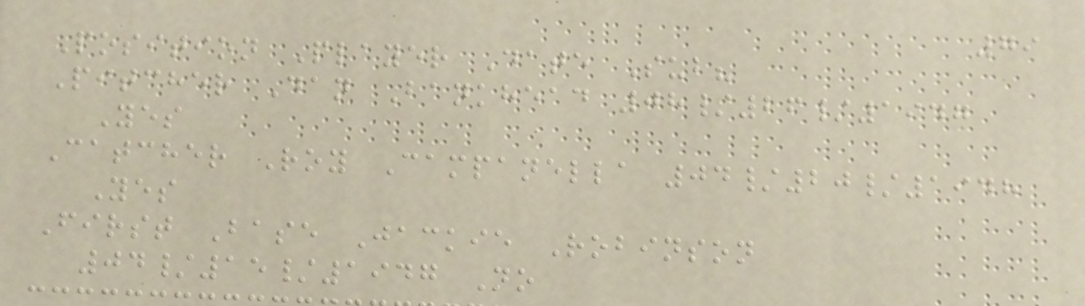79
Position Player Date Sub?
Pitcher Dan Bankhead 08/26/1947
Yes
Catcher Roy Campanella 04/20/1948
Yes
First Base Jackie Robinson
04/15/1947 No
